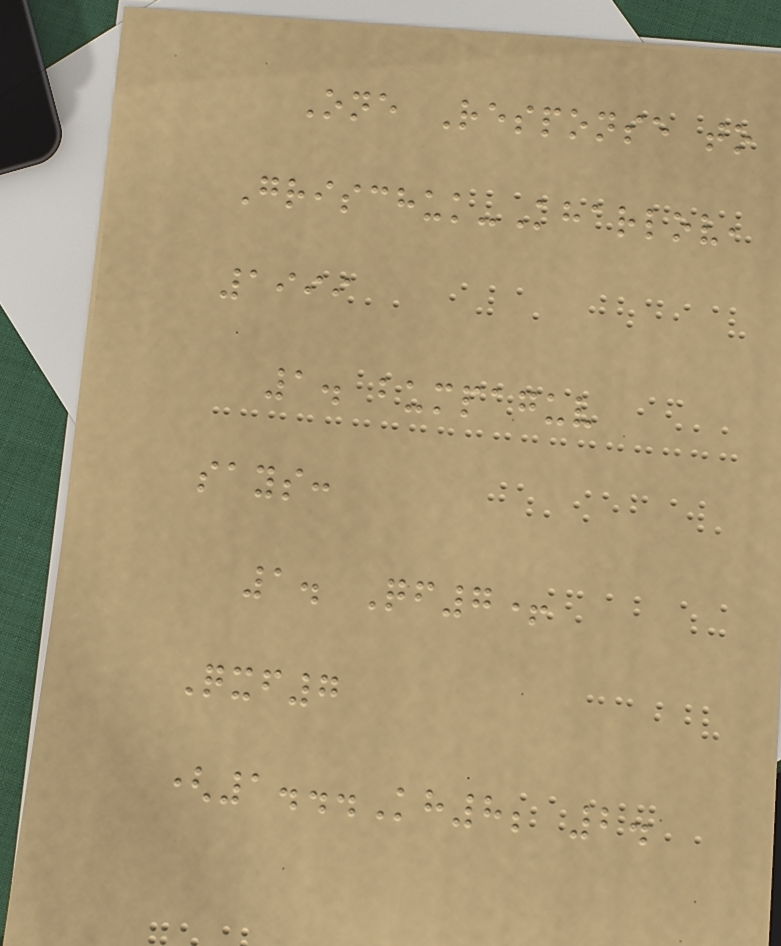One Response to
Grischuk-Kharlov,
1999
1. bumpaguv
says:
1. Qf7+
Qxf7
(1...Kh8; 2.
